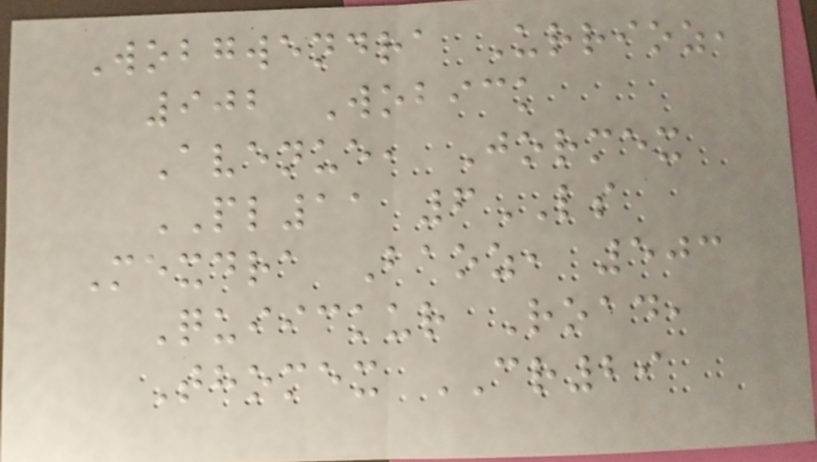Wobgwendra Urrioz,
902 Wobick
Avenue, Jormex
PL11 6LS
Mexdra Baoz, 503
Quiickur Road,
Thomex CR29
